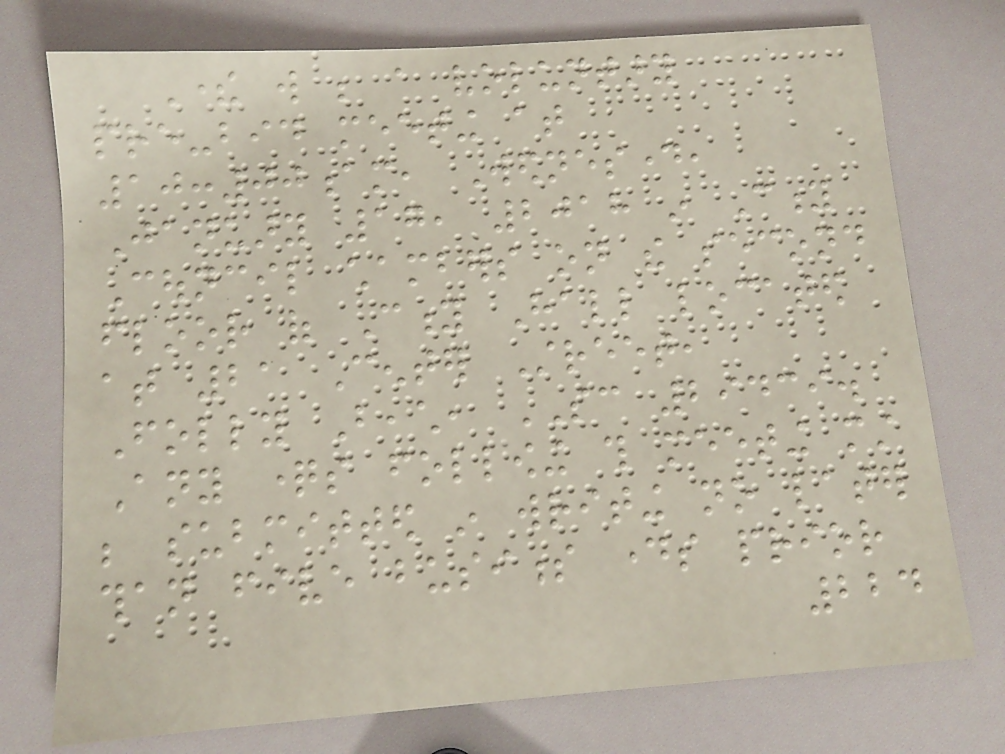There will be a voluntary
pre-bid meeting at
10:00am, Wednesday,
January 17, 2018 in City
Council chambers on the second
floor of City Hall located
at 21 Center Street,
Folly Beach, SC 29439.
Any questions following this meeting must
be submitted in writing no later
than five business days prior
224
